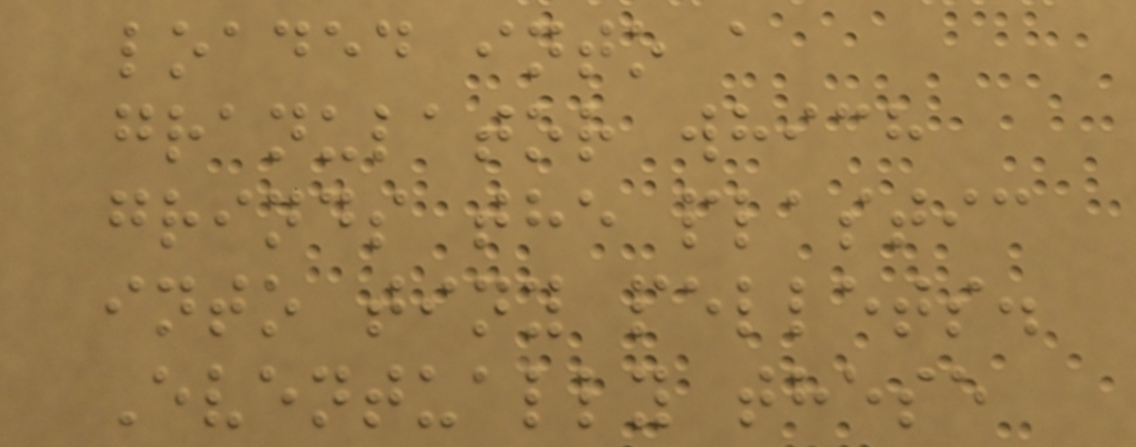loaded into a
granulator which
grinds the plastic
into tiny pellets.
Eventually these
